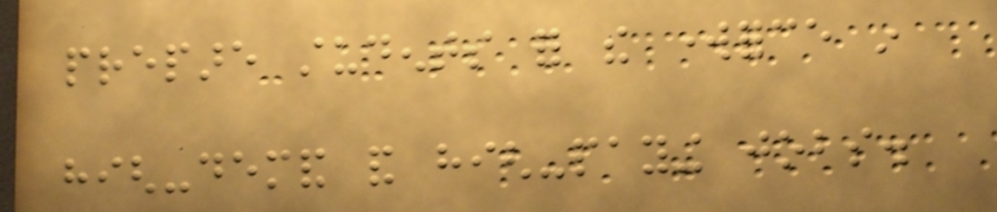prepare students for the workforce in
high-demand and high-paying jobs.
